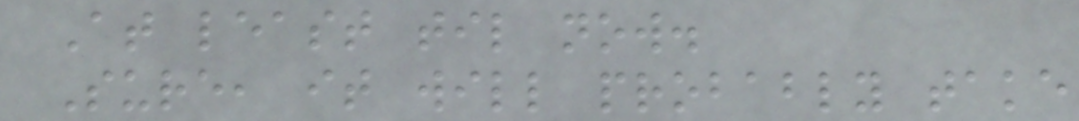At least til now.
Sure, it will probably take
